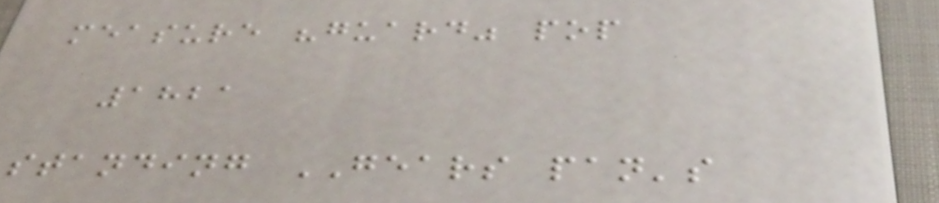measure "guard" pop
1821
standing GEARS pan's
